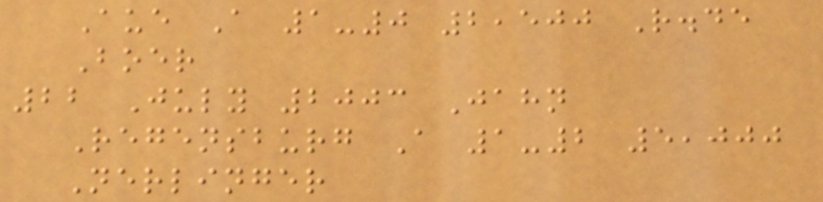Aue A 1-0 2,500 R.de
Boer
22 July 2003 Jahn
Regensburg A 1-2 5,000
Nerlinger
